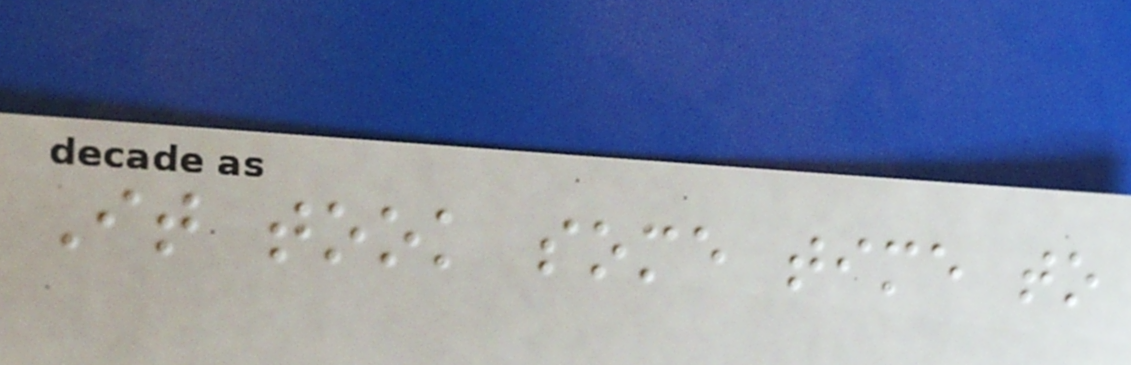It took some time to
